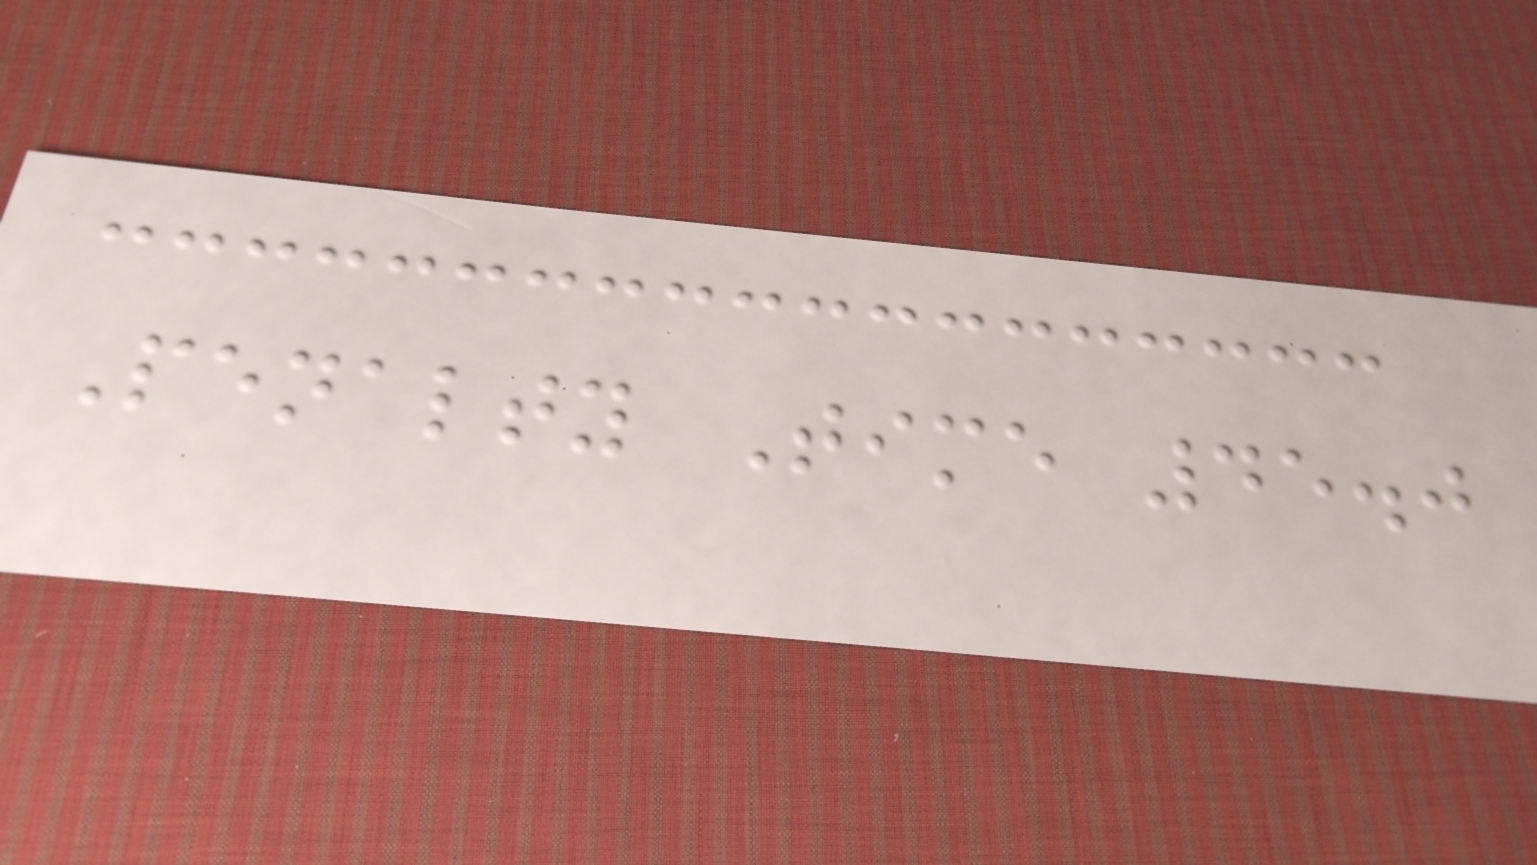Penalty Time 45.0
